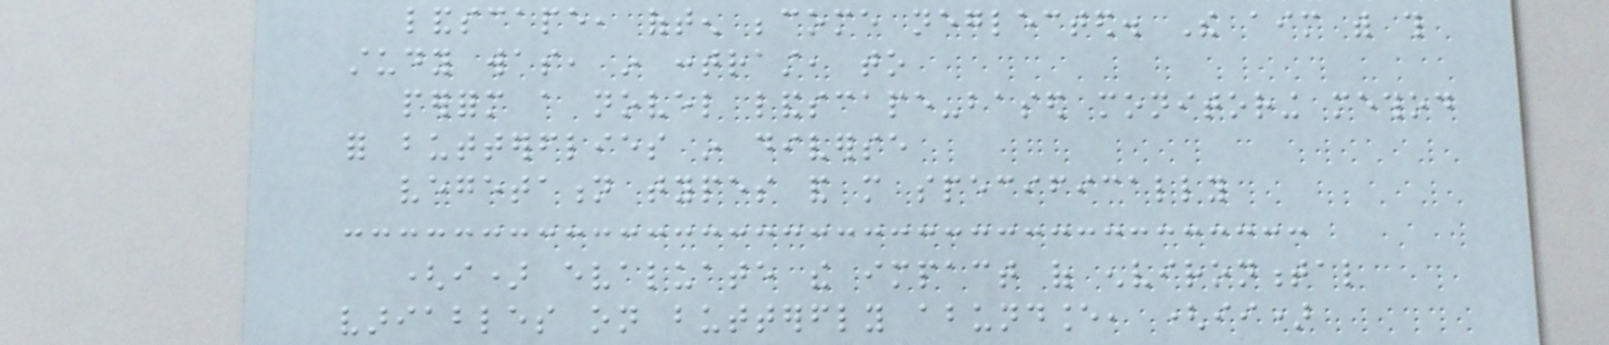landscape, often become neglected. The aim with this
study was, in contrast, to
perform a novel landscape-based monitoring method
for butterflies in diverse
vegetation types and more specifically
(i) evaluate the impact of environmental
variables on butterfly abundance, (ii)
